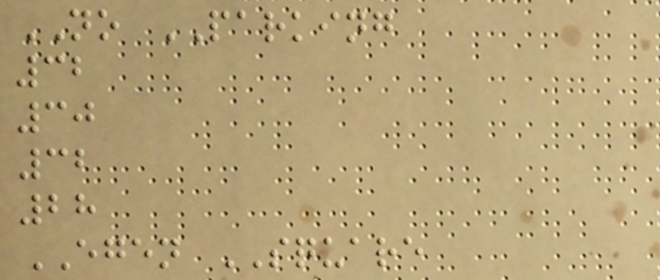NO PARKING
32
30
32
28
EGEN SQUARE
